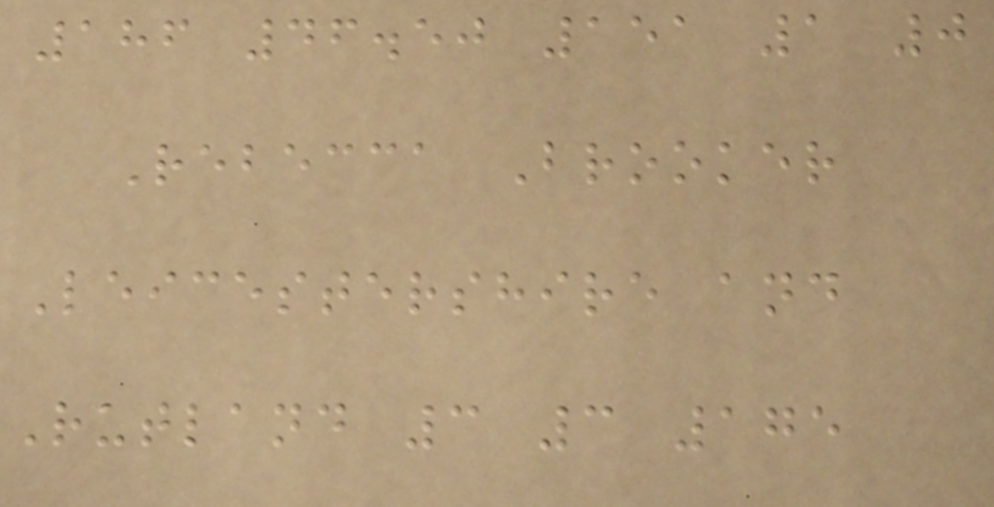186 46.50 151 1 0
Rebecca Brooker
Leicestershire and
Rutland 3 3 175
